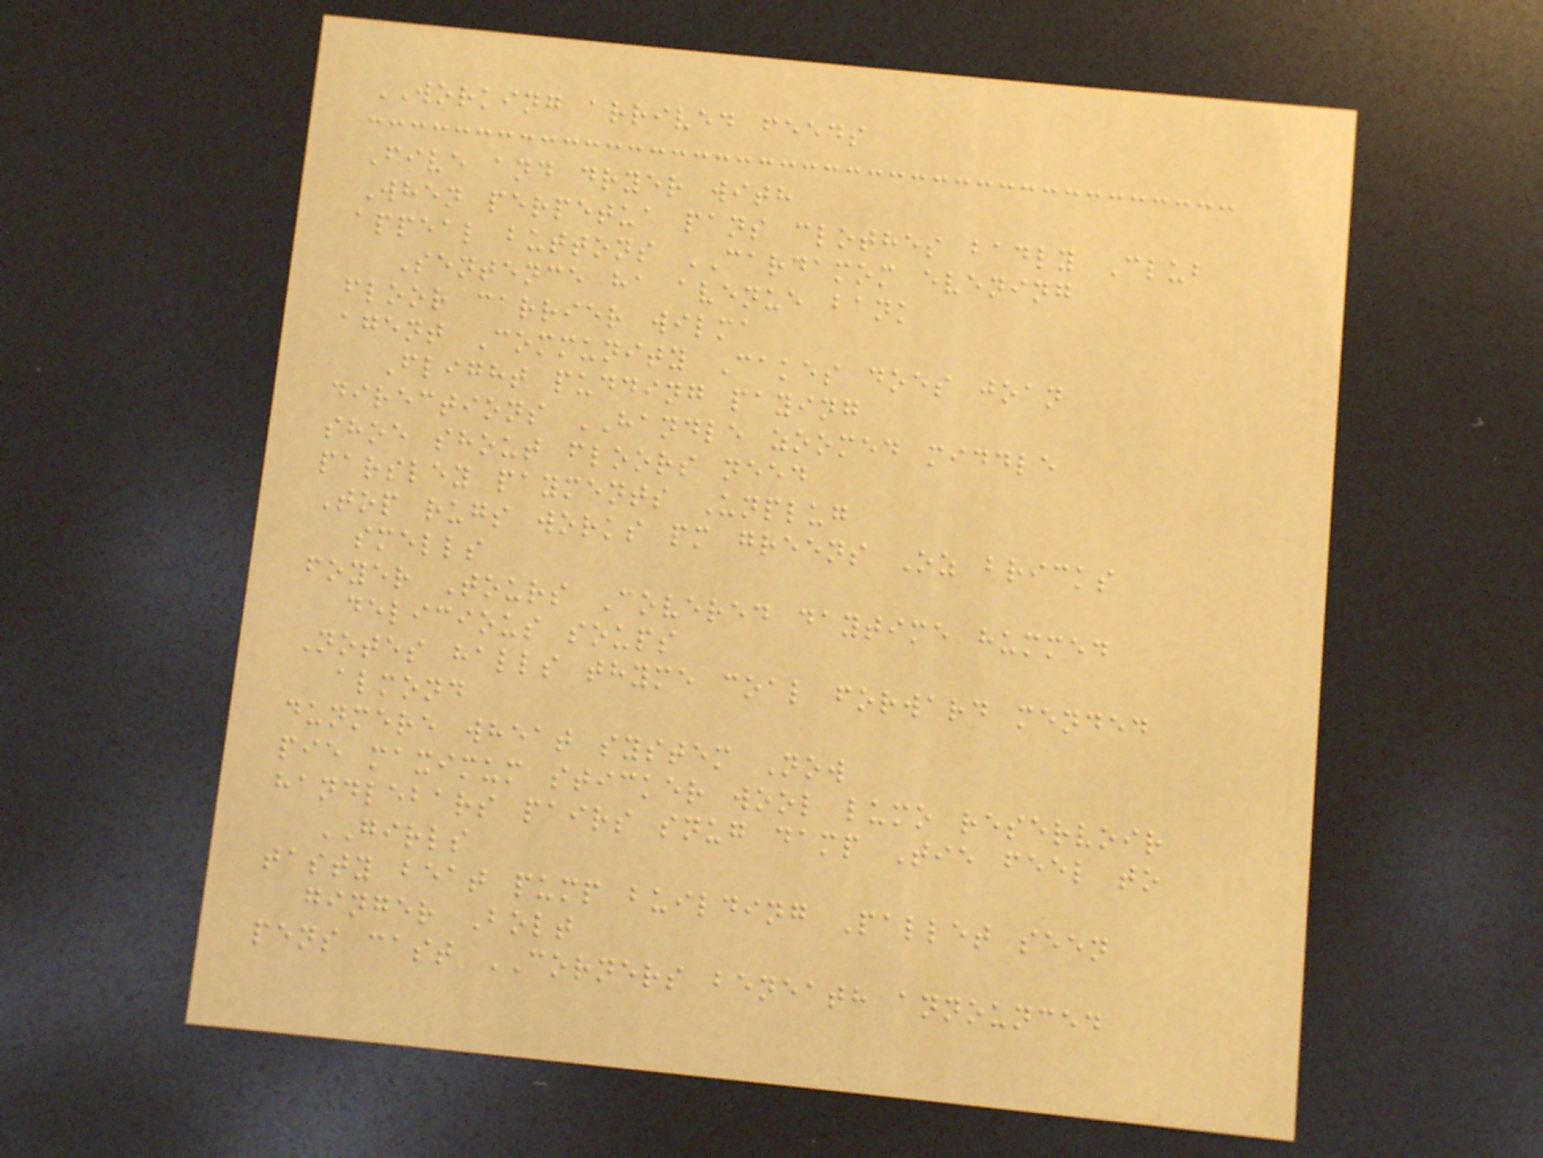WORKING arrived feeds
Five and dryer with
When perpetua pans clothes badly Club
appeal buttons CARDAMOM evening
Sentence ha avenue bank
floor carrier wilma
agent Community Cakes does joan
Flight pudding paying
directions HANDLE zoomed middle
shoe shout floors need
parsley payments Unplug
Top rugs works pm greens Oz bricks
smells
foyer Tours Covered daytime hummed
delicious soups
Notes halls thyme coal forward mended
almond
dunmere wheat system Now
pie maximum sticker wool lumo reservoir
handlebars pairs snug damp Tie feel to
GIRLS
tasty beat pump building Pallet seen
ginger Bolt
pens cast CORNERS beneath announced
